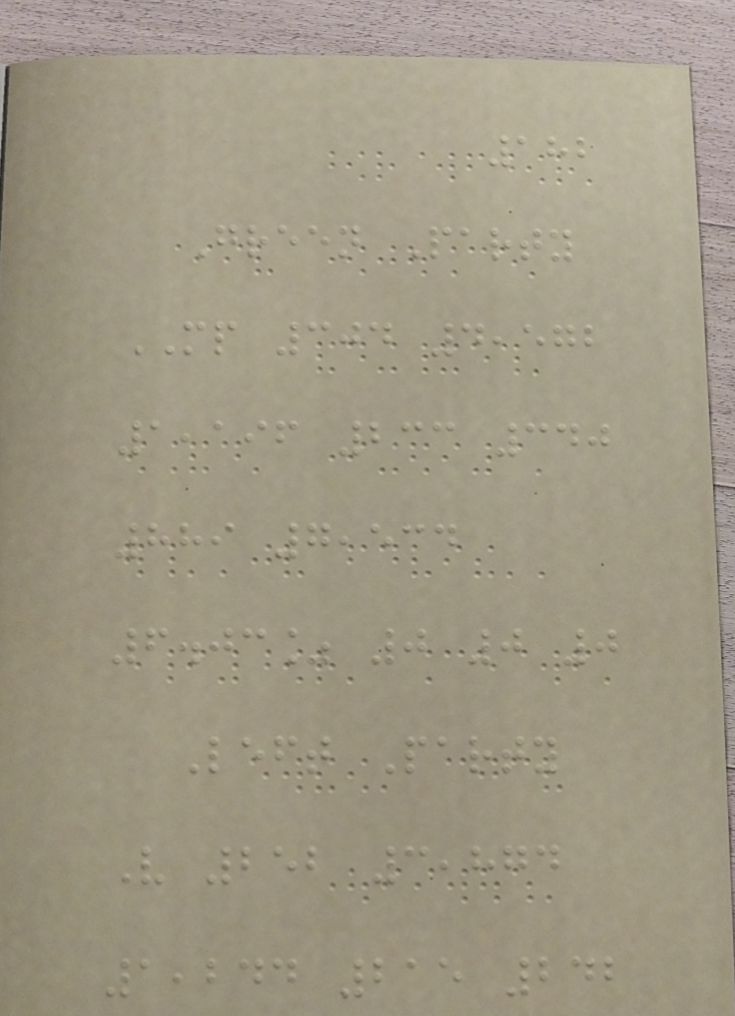182
Green Party
MP 304 4,572
1,196 233 340
889 7,534
6.03% 0 0 0
Left Party
V 252 3,874
1,244 215 242
